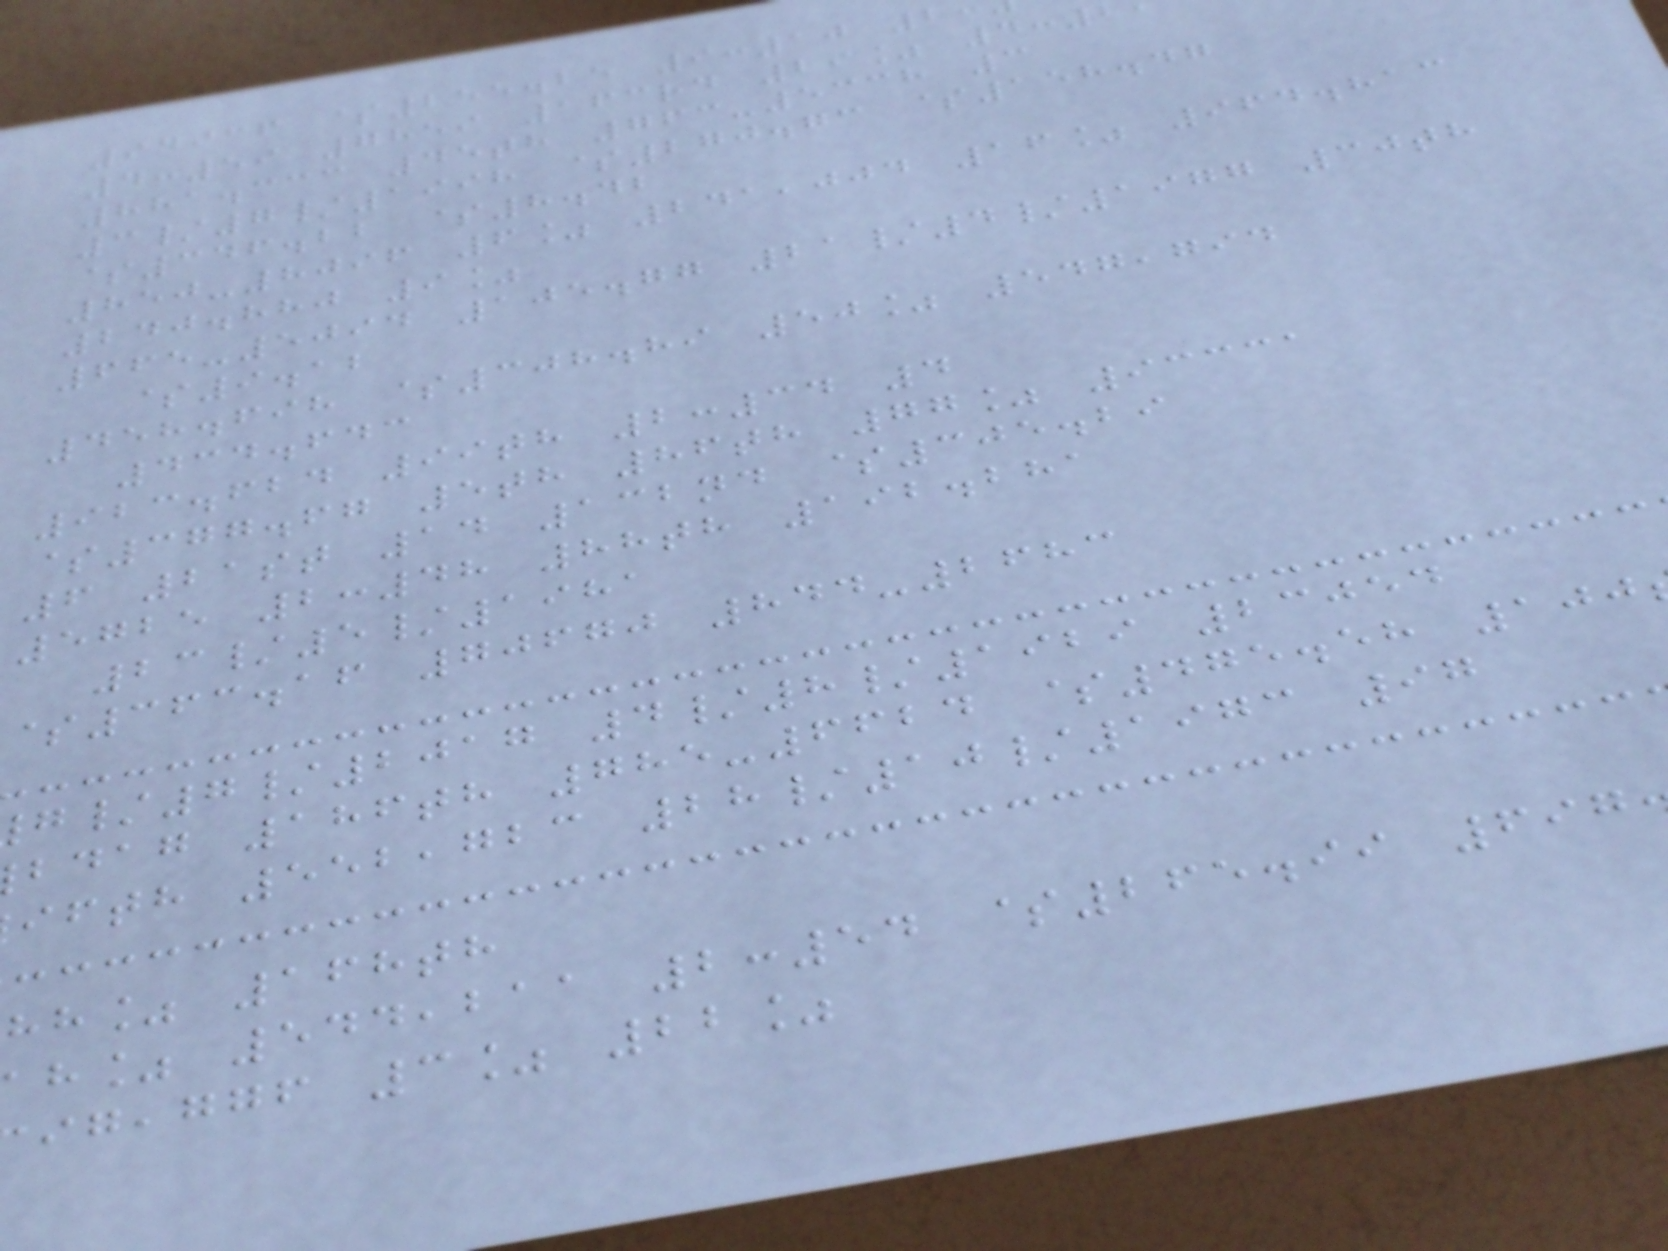94936 $255.25 9:10 2
4:59 7859 163rd 29% 4:
881.333 45th 763-5338 3
3/7/1998 $270.73 $158.47
$346.22 $8.42
850-8096 6% 241,004 16% 964.813
240.880 9%
665-5094 105.77 21/4/1977 30th
$9.12
458.698 $308.89 50% 547,794
434.643
923.624 99th 2:34 4
$377.67 5th 86th 77% 93331
6 21st 14 132nd $305.29
5725 2:48 88th 192.281
23/5/1981
$363.16 70670 844-2683
/7/2017 4/8/1929 23054
bdag 186th 785-6624 $475.58 100
ifth 552,723 28/10/1973 97
hh% 168th
h% 544,211 2:54 $265.99 697
,ggf 3% 22%
